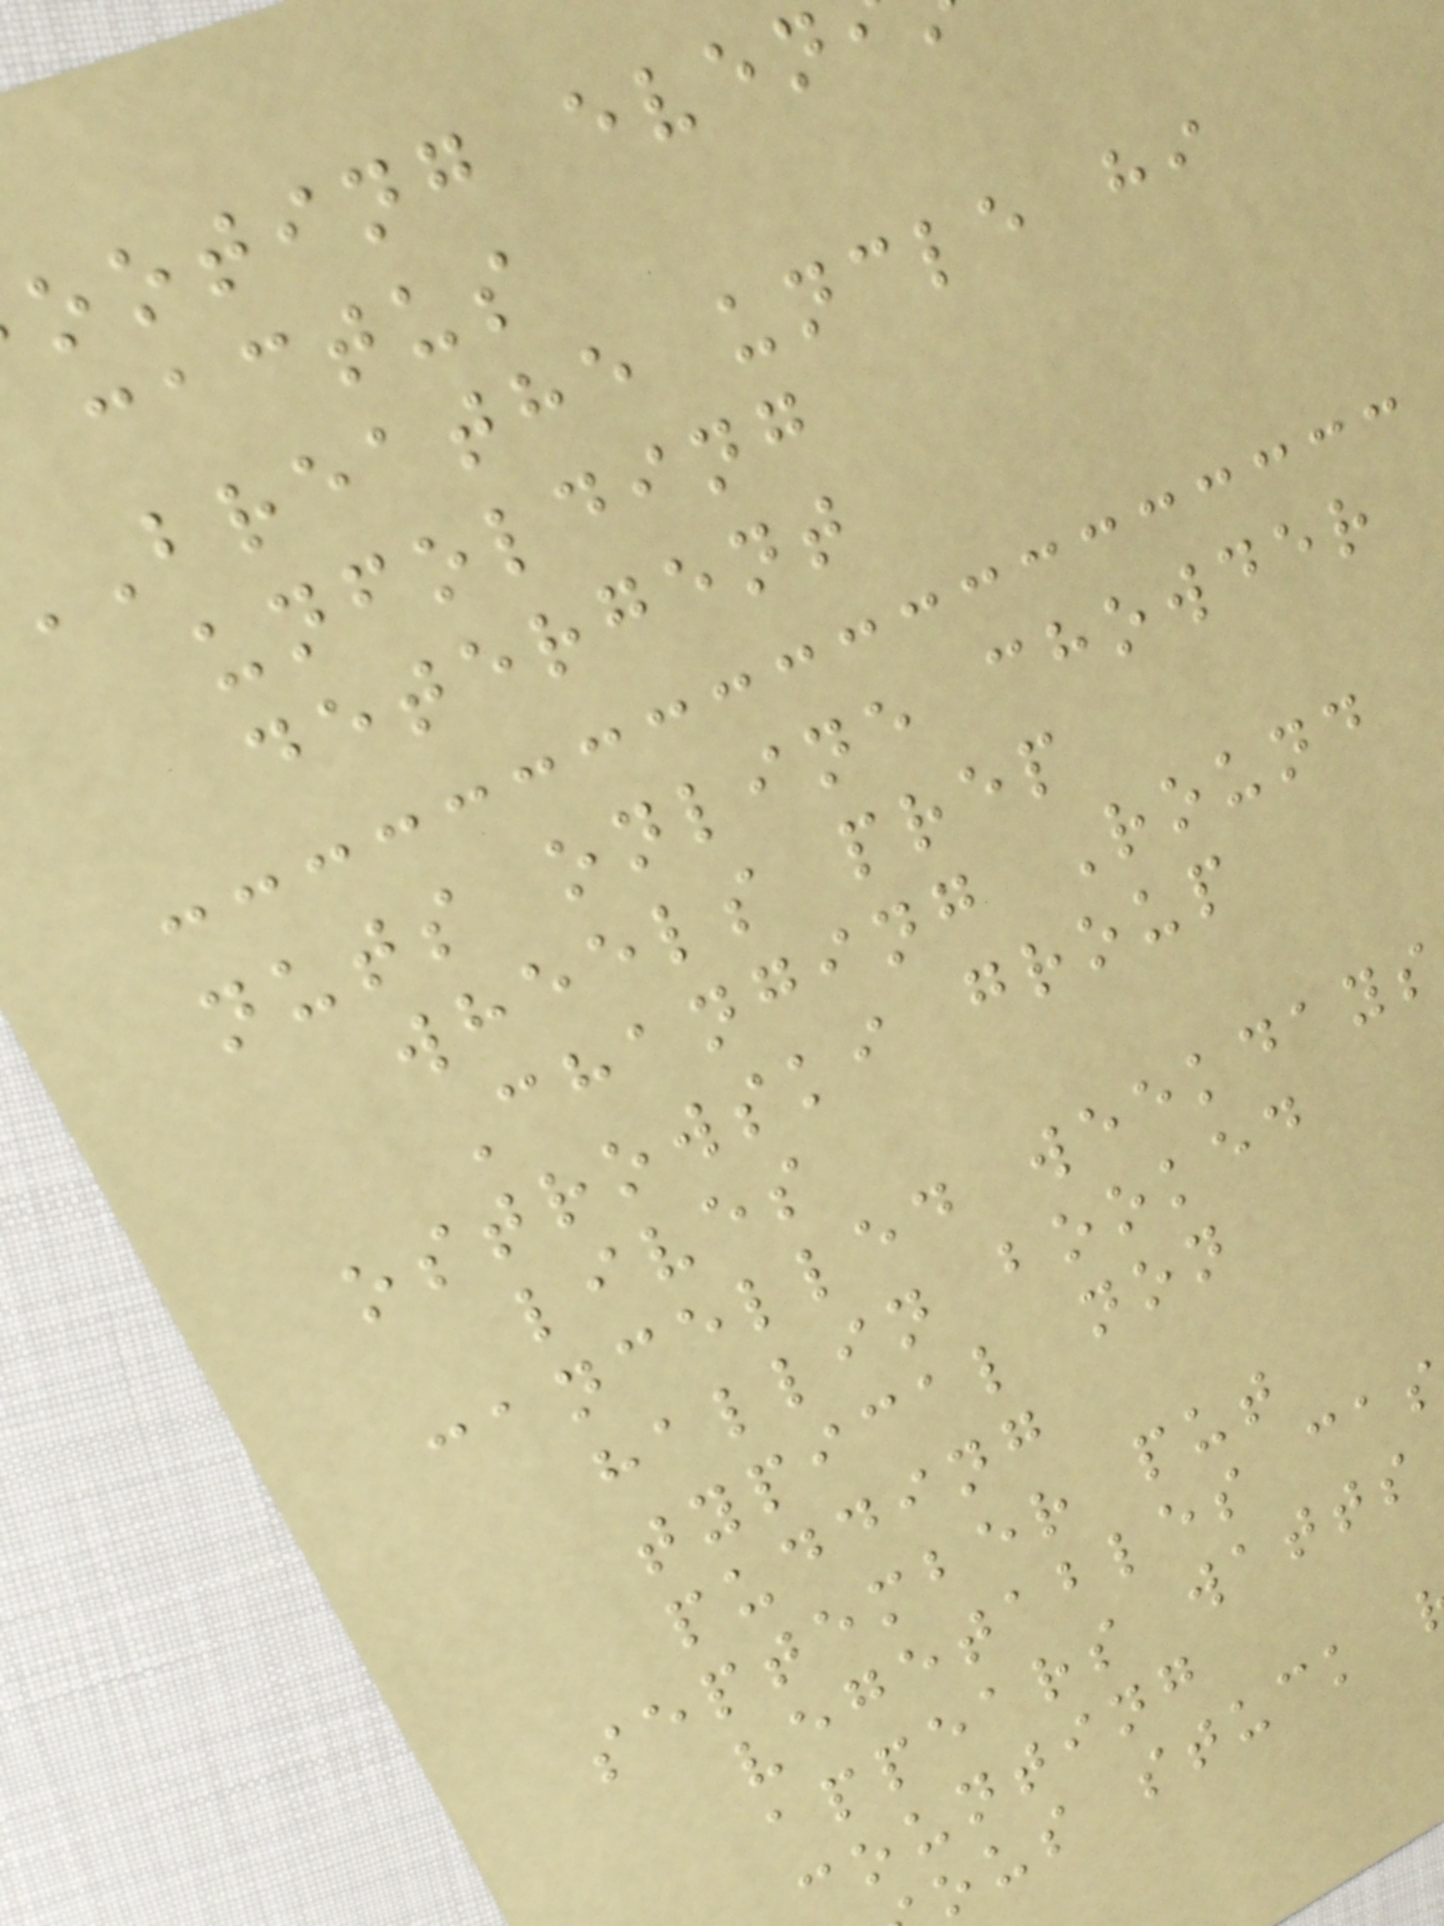ooting even
cactus
breathe uncle hi
unfolding
detergent
nuts online chowder
wheels prep
Changing Round
ostrowski group
lives
cancelled weekdays
hallin booked
typical non
pudding
september put
vegetables cas
appears watts
counting
ous stuck
